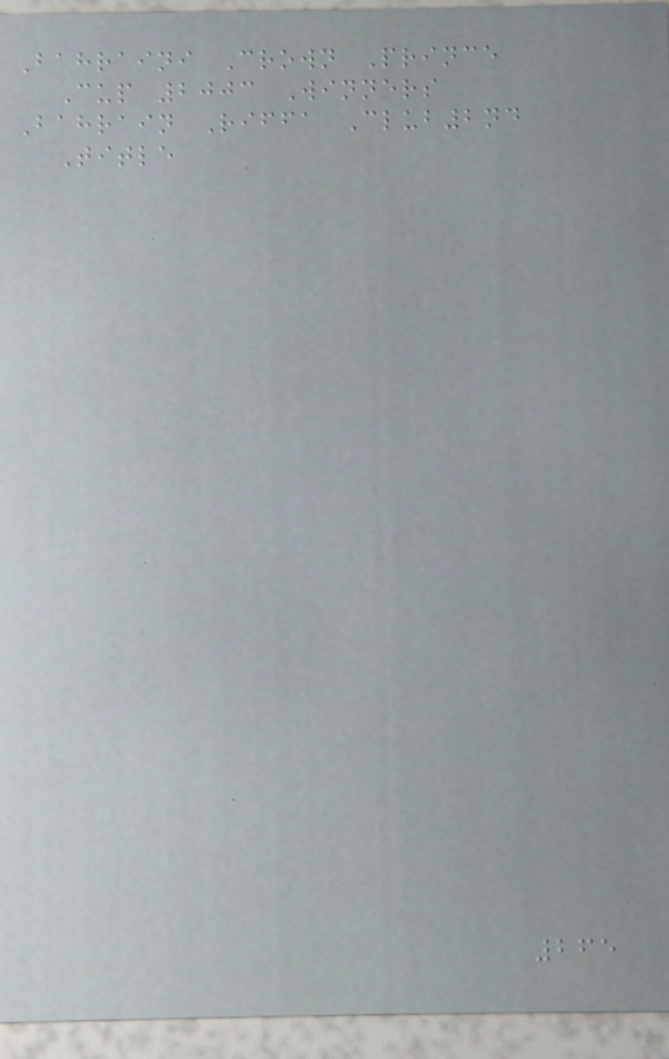Bahraini Crown Prince
Cup 2003 Winners
Bahrain Riffa Club2nd
Title
265
